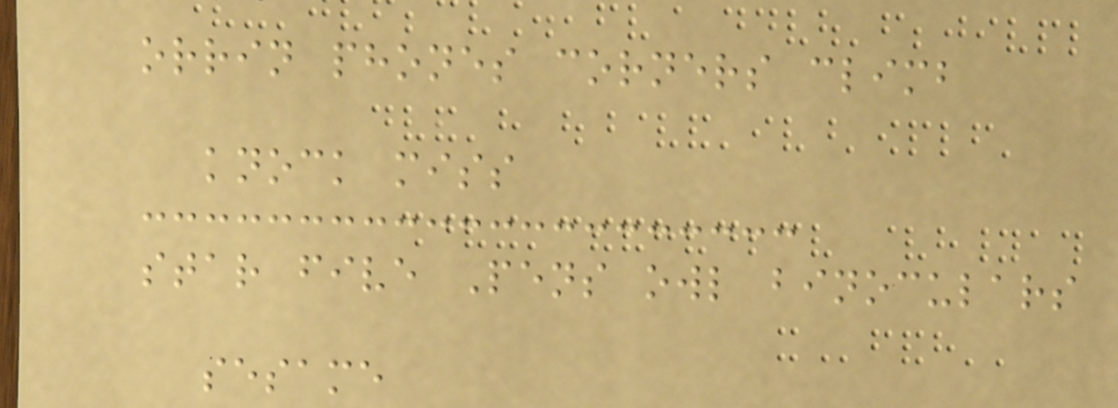orrin phones corners climb
knock miss
star five Pens owl binoculars
sesame
